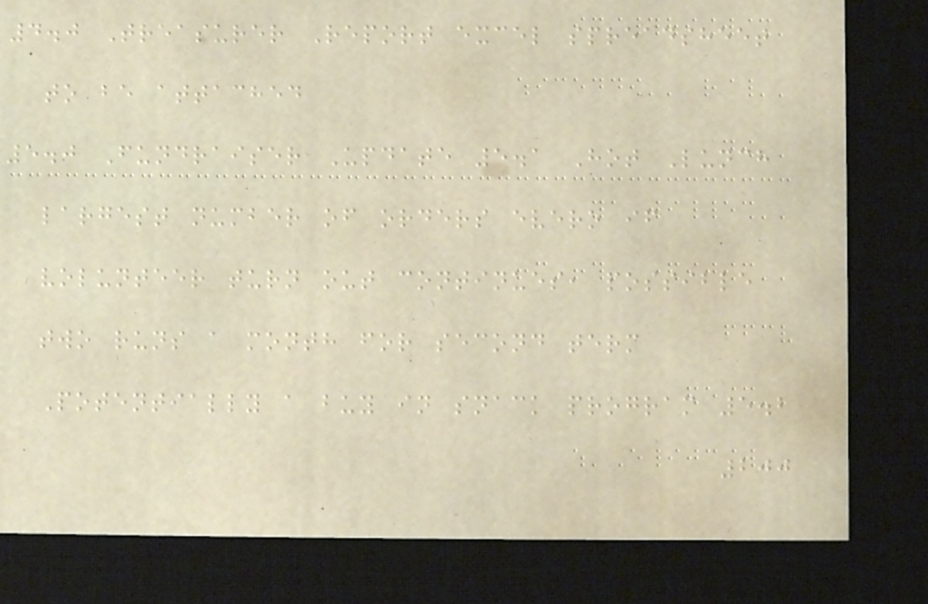4.0 Treasurer Report excel spreadsheet
to be attached
5.0 Fundraiser Update 5.1 Hot Lunch
largest number of orders evero if
volunteer turn out continues, possible
two runs a month for second term
Potentially a buy in snack program 5.2
200
